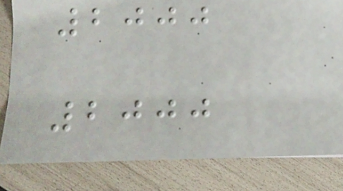2000
2000
